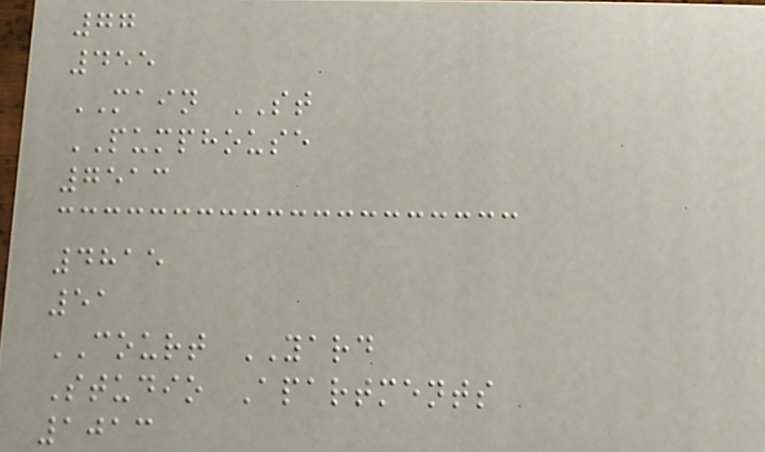77
455
MAIN ST
PUMPHOUSE
7513
4815
51
COURT YARD
Studio Apartments
1013
